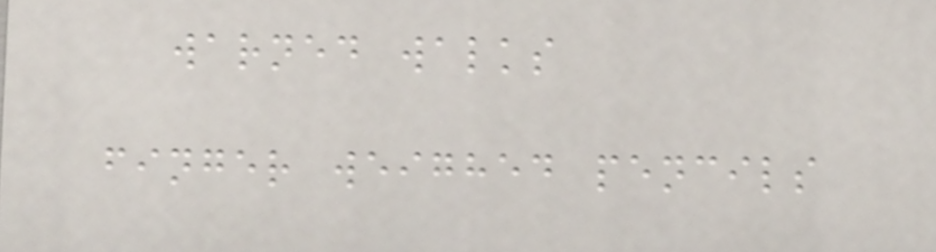warned walks
finger weighed pencils
